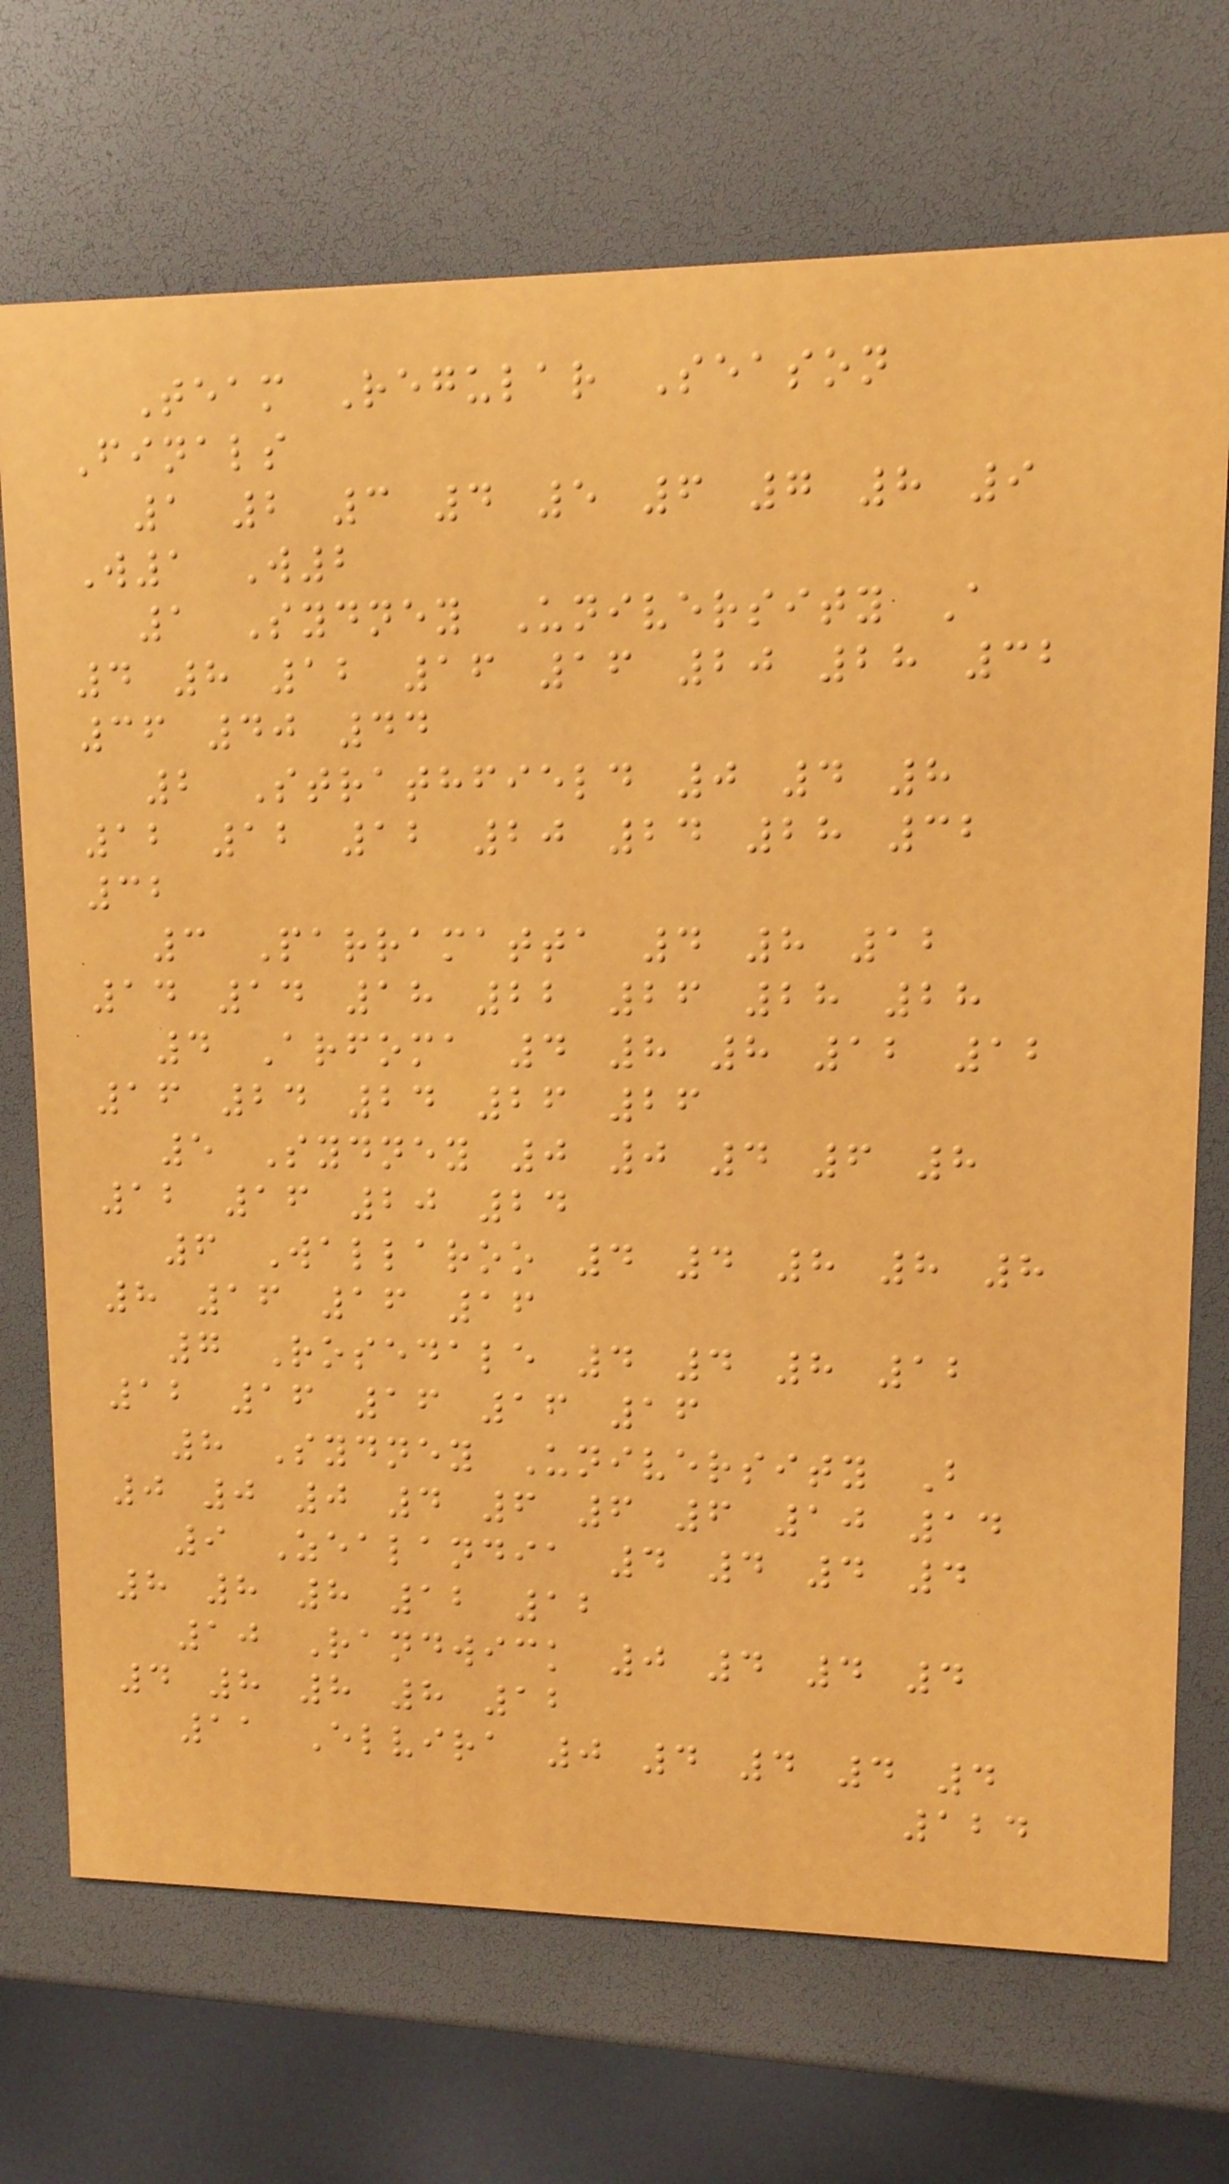Team Regular Season
Finals
1 2 3 4 5 6 7 8 9
W1 W2
1 Sydney University A
4 8 12 16 16 20 28 32
36 40 44
2 Strathfield 0 4 8
12 12 12 20 24 28 32
32
3 Parramatta 4 8 12
14 14 18 22 26 28 28
4 Arfoma 4 8 8 12 12
16 24 24 26 26
5 Sydney 0 0 4 6 8
12 16 20 24
6 Wallaroo 4 4 8 8 8
8 16 16 16
7 Rosedale 4 4 8 12
12 16 16 16 16
8 Sydney University B
0 0 0 4 6 6 6 10 14
9 Zealandia 4 4 4 4
8 8 8 12 12
10 Randwick 0 4 4 4
4 8 8 8 12
11 Elvira 0 4 4 4 4
124
